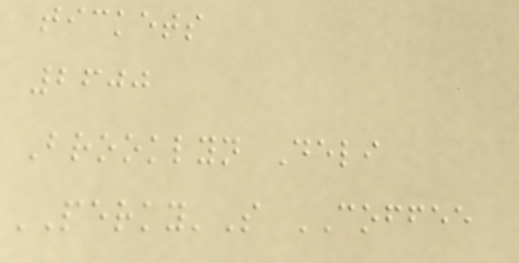tickets
2600
Brooklyn Deli
PERKY'S COFFEE
